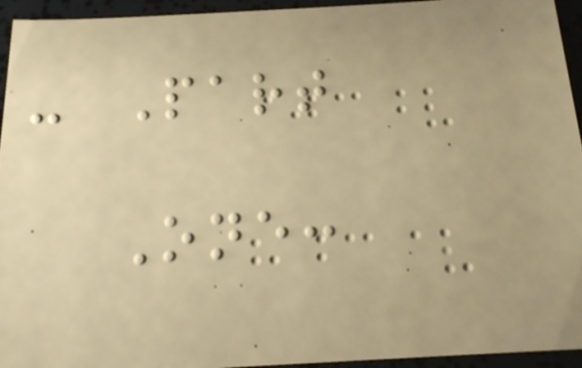- Part
One:
